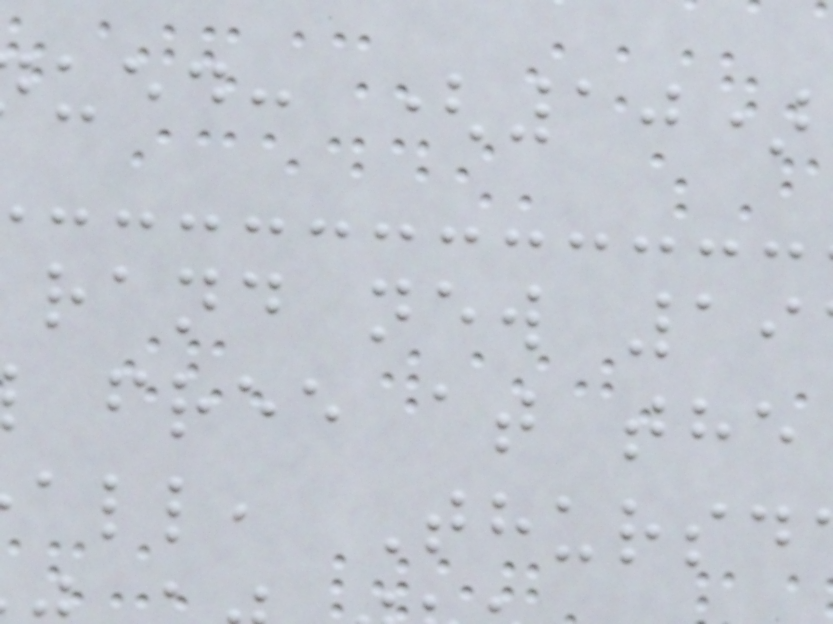ued: (10)
rand new 19
free at the
all, Thursd
